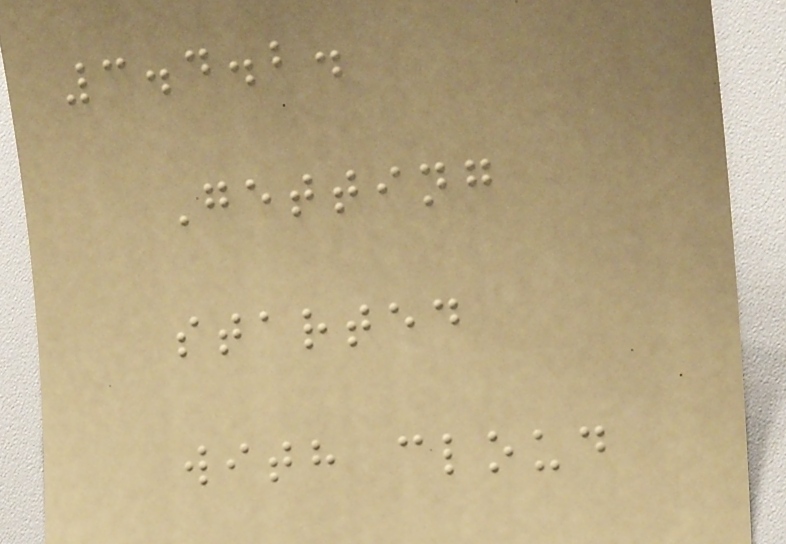3.4.2.
Getting
started
with cloud
